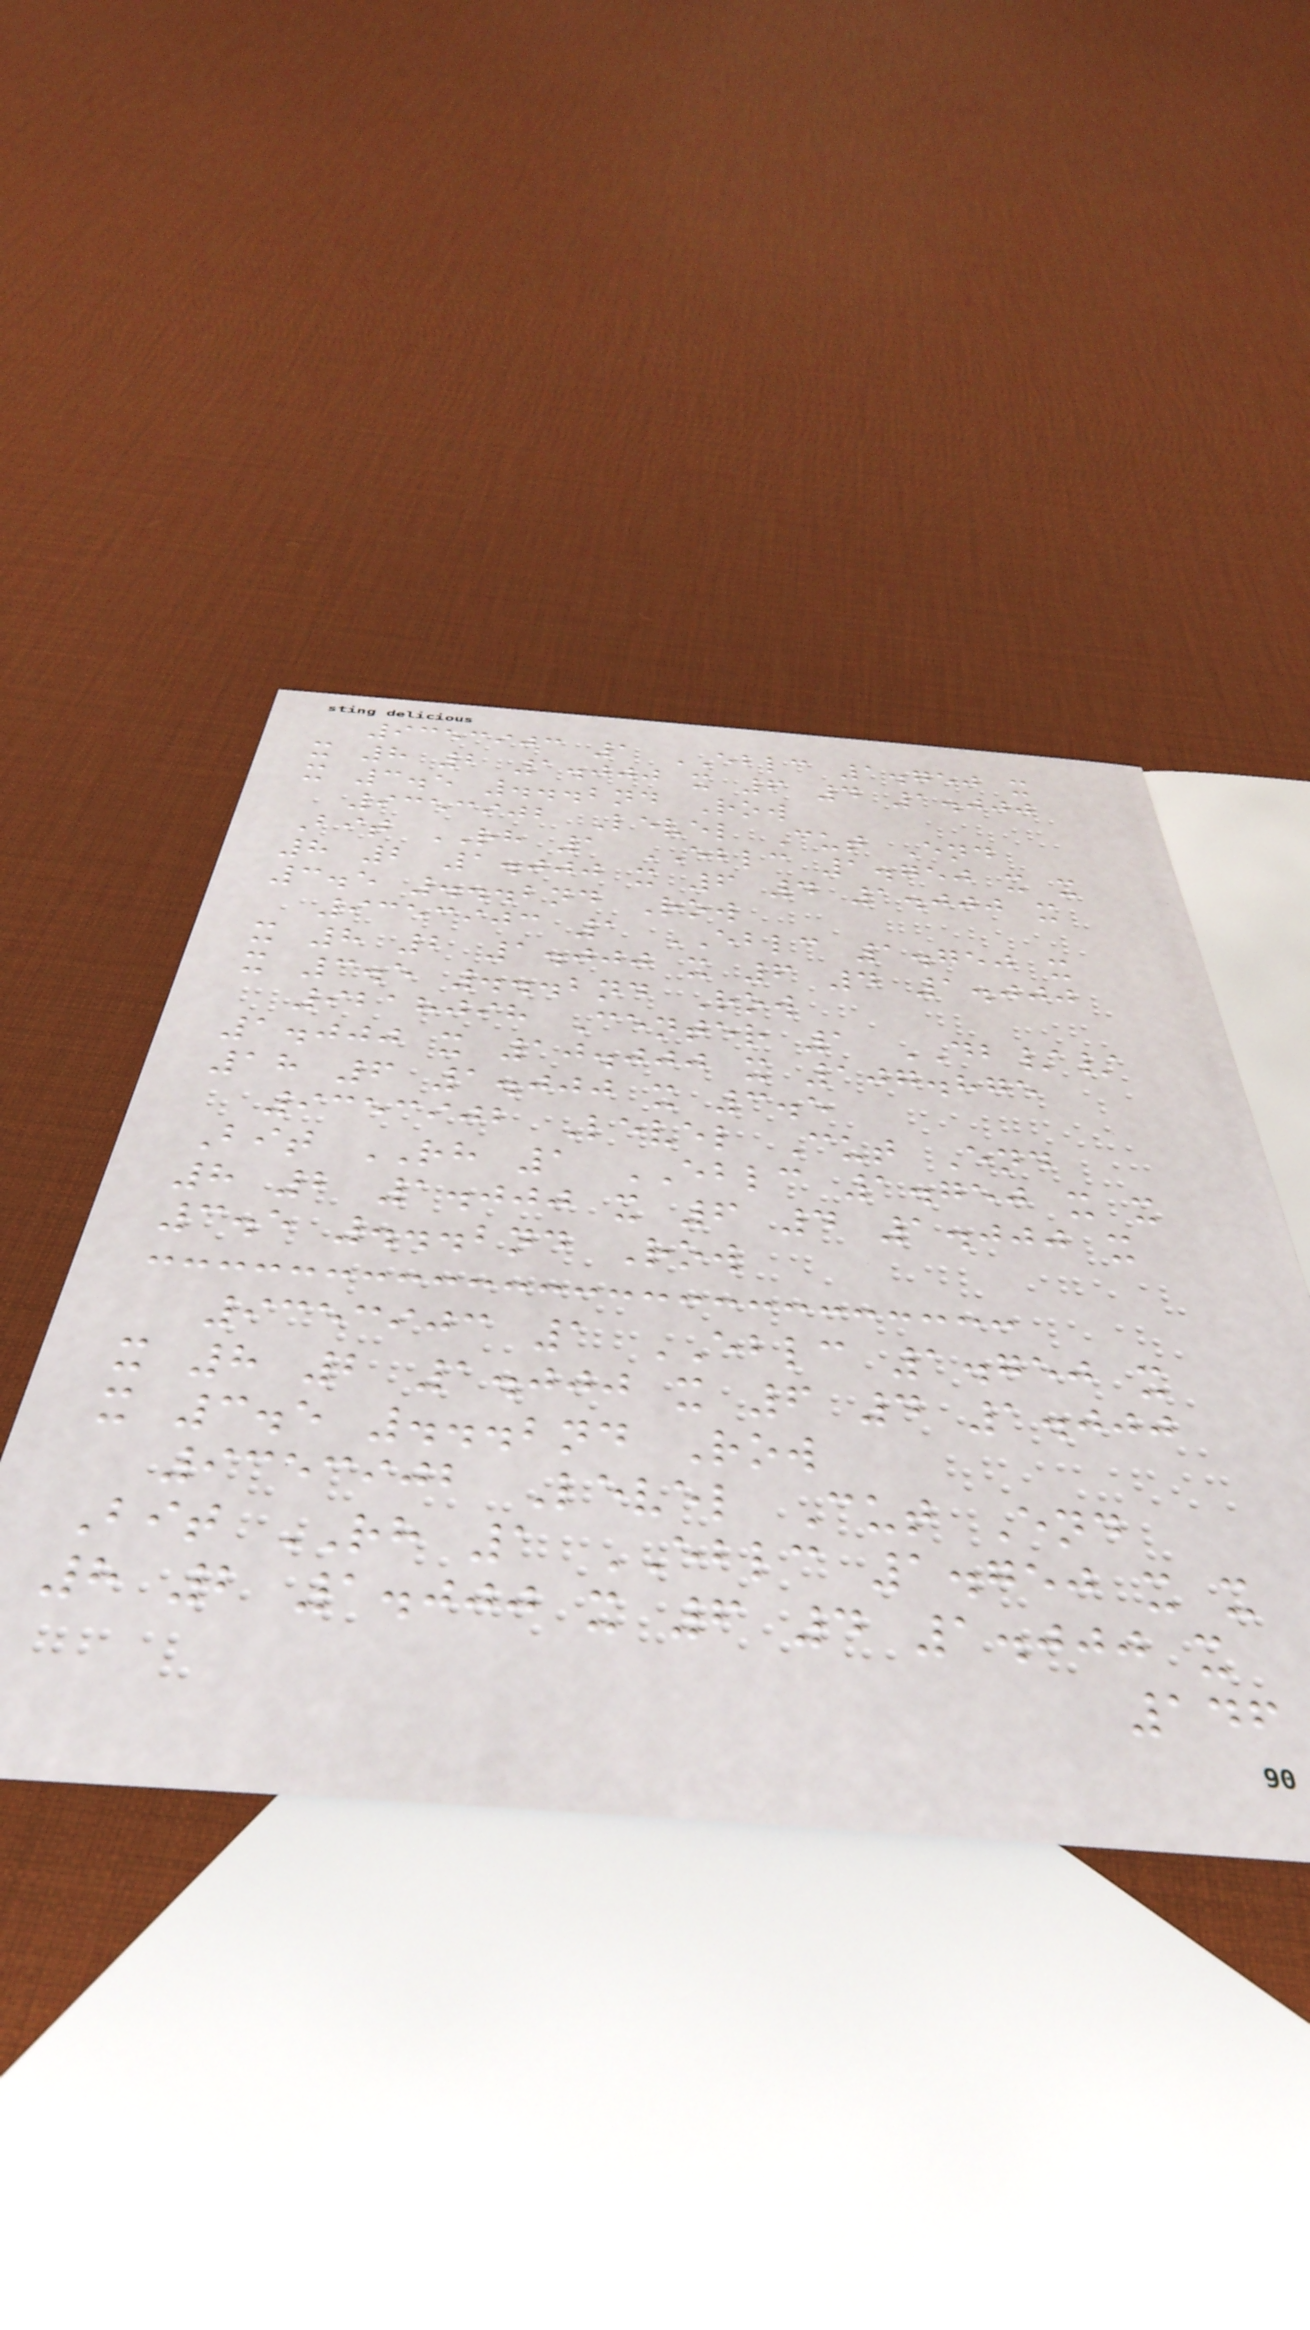9353903 1 EBLC 1.750 x
x 8 2 1.000 x 6 4 1.000
x 3.5 ...2nd Row
9353902 Level Cut End
Bit RH 1 EBLC 1.750 x x
8 2 1.000 x 6 4 1.000 x
3.5 ...2nd Row
9353903 1 EBLC 1.750 x
x 8 2 1.000 x 6 4 1.000
x 3.5 ...2nd Row
9218098 Center 1 DB//
1.000 x 10.000 x 107.875
18 6 1.000 x 3.5
9353902 Level Cut End
Bit RH 1 EBLC 1.750 x x
8 2 1.000 x 6 4 1.000 x
3.5 ...2nd Row
9353903 1 EBLC 1.750 x
x 8 2 1.000 x 6 4 1.000
x 3.5 ...2nd Row
9353902 Level Cut End
Bit RH 1 EBLC 1.750 x x
8 2 1.000 x 6 4 1.000 x
146
